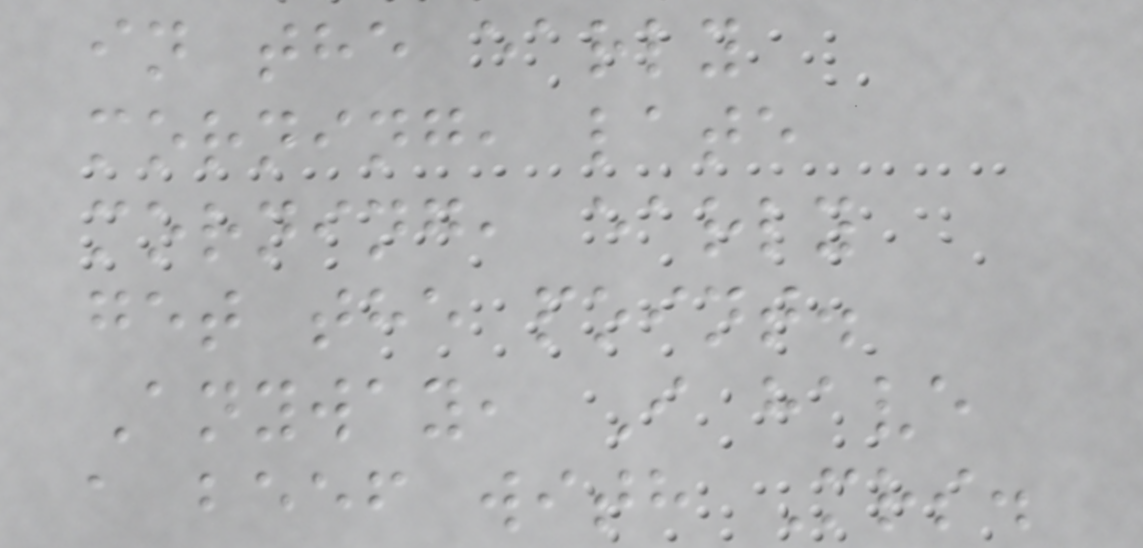in the early
morning, late
morning, early
get the point.
Anyway, I have
a beef with Mrs.
